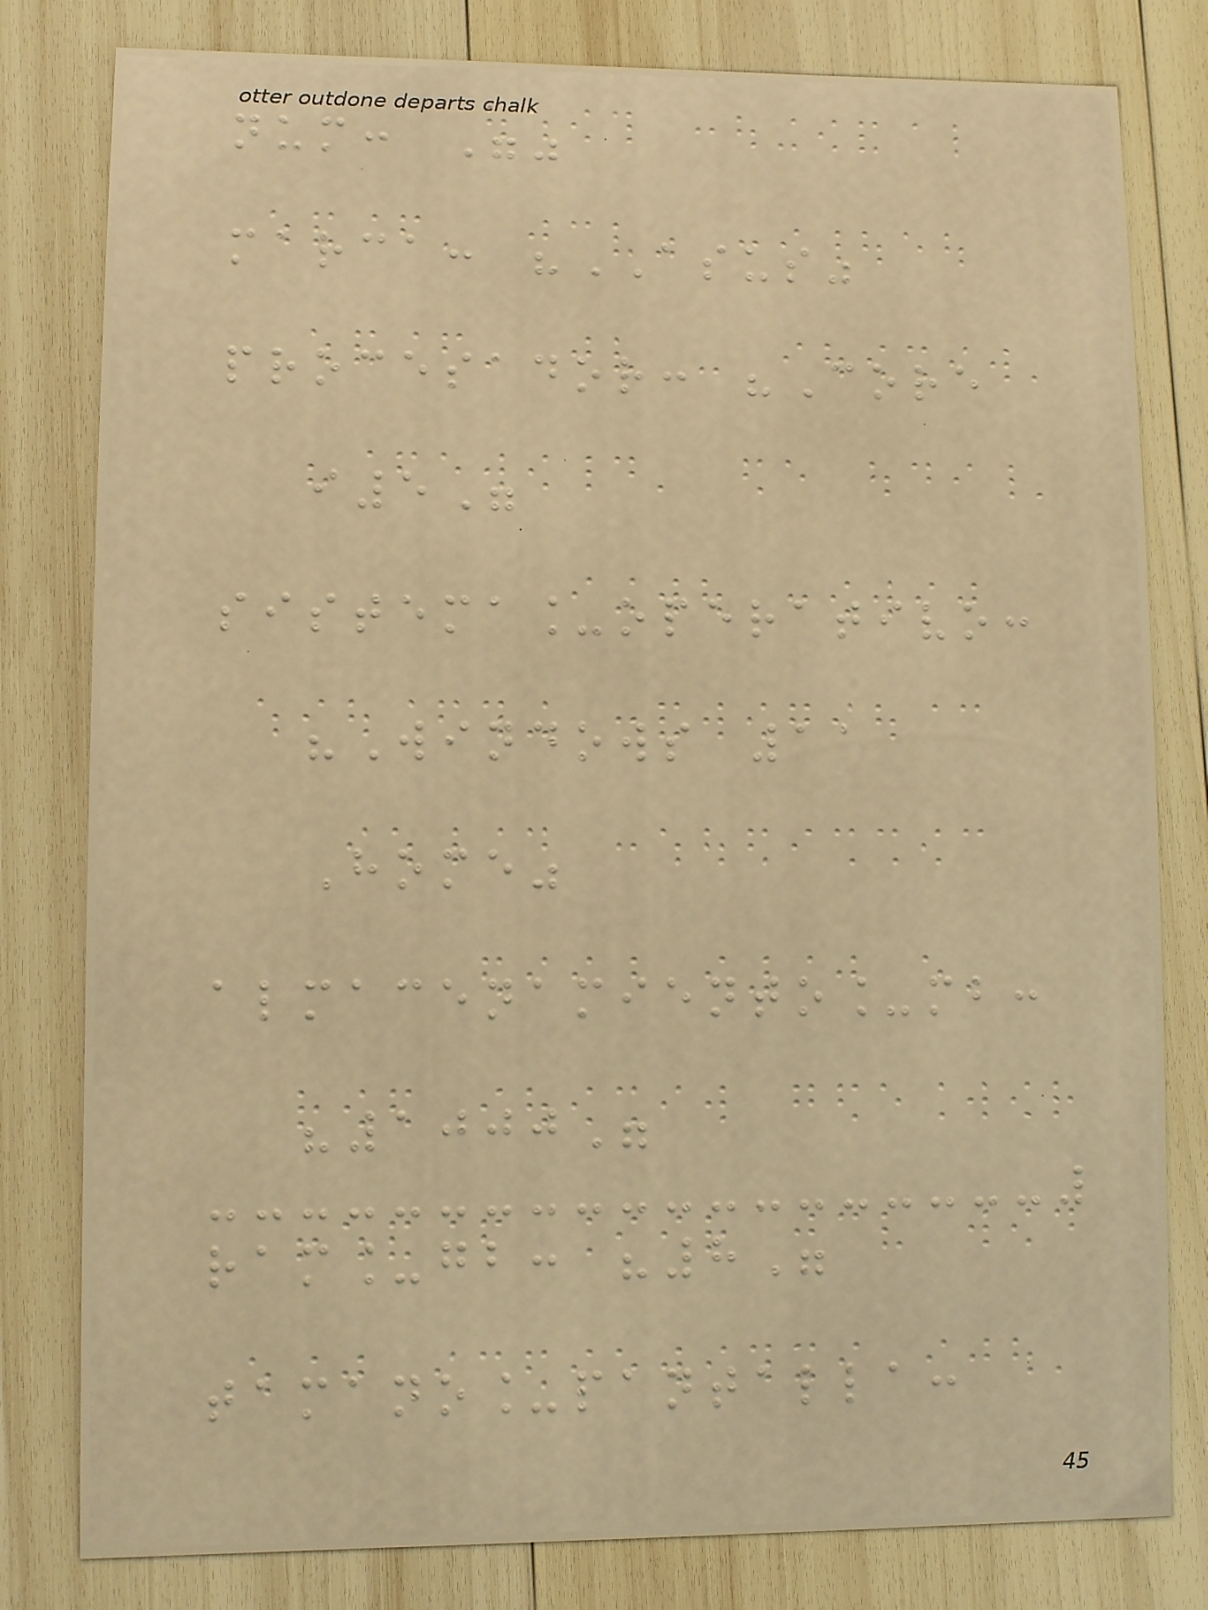num: ""
marca: "ASUS"
procesador: "Core
i5"
sistema_operativo:
"Windows 11
Home"
almacenamiento_mb:
"1000"
ram_gb: "8"
tamano_pantalla:
